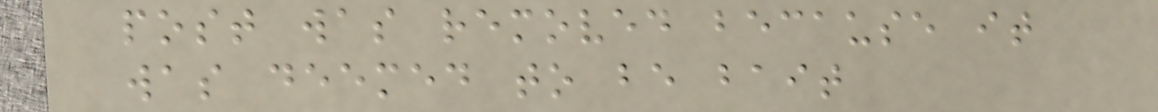post was removed because it
was deemed to be bait
